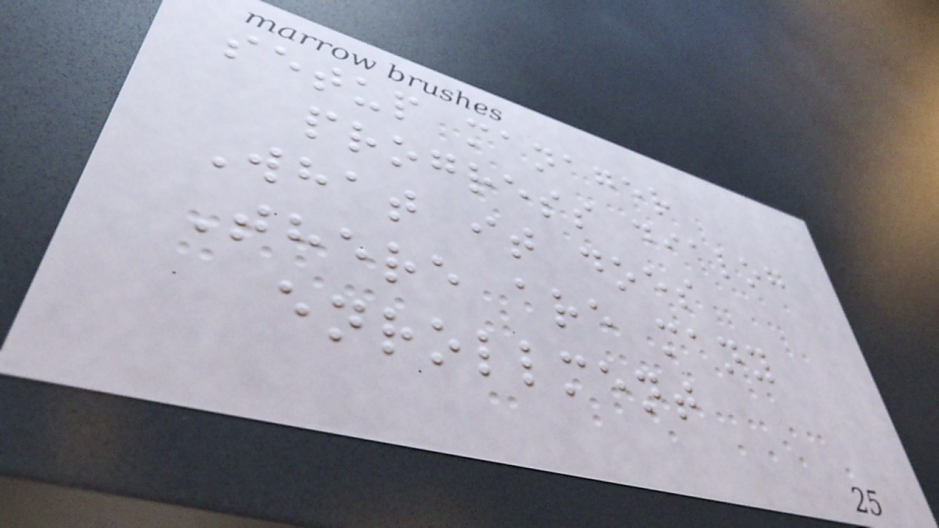setup manager
progress dialog
What it does
There are many
enrollment
